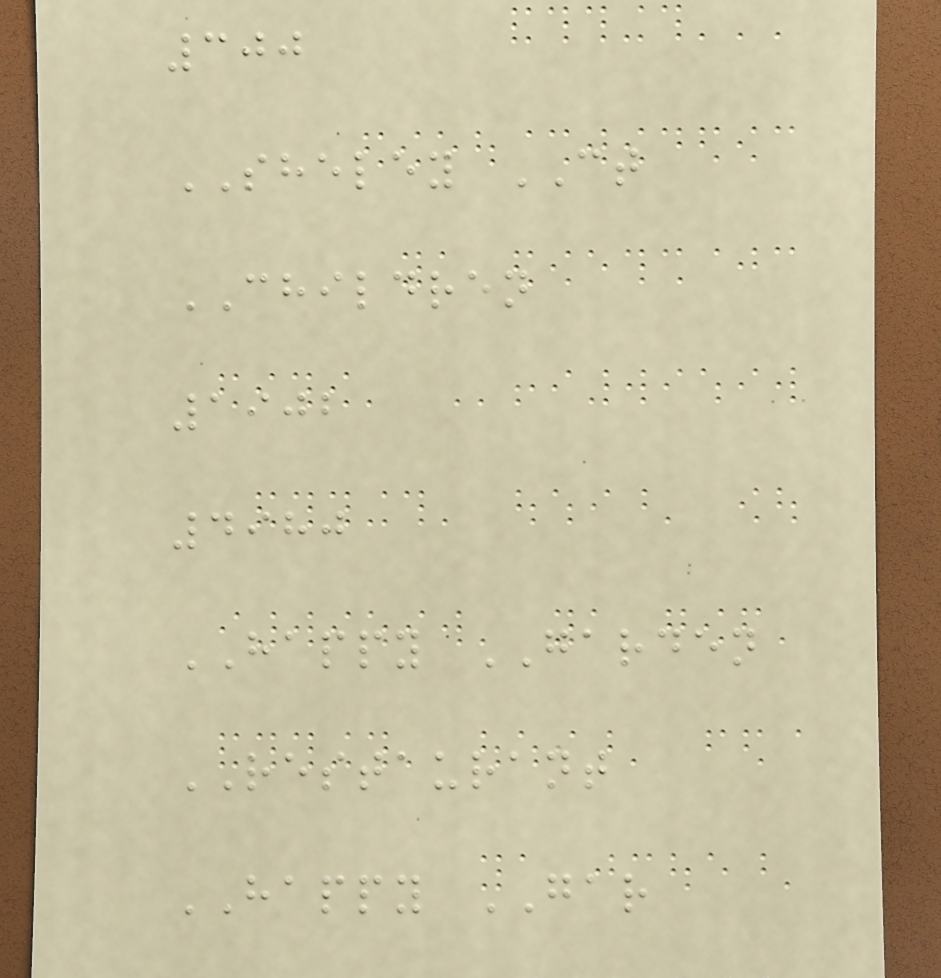300
SHELEY CT
CHILDREN
1902
4980
HAPPY GARDEN
RESTAURANT
HAPPY GAR
